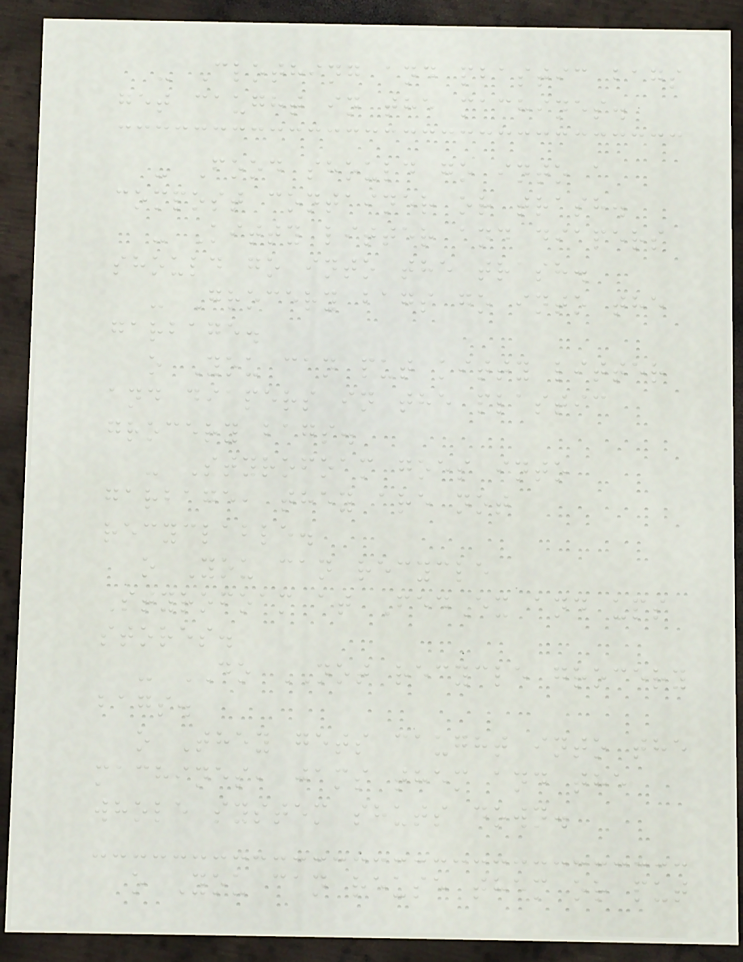- Clothing and plastic bags
get caught in the machines.
- Food should go into a
compost container or trash.
- Kitty litter and diapers
should go into the trash.
- Grocery bags go into the
garbage.
o You can put kitty litter
and diapers in the plastic
grocery bags.
- Styrofoam goes into
garbage, they are not
recyclable.
o You can recycle
Styrofoam at FedEx and ups
stores.
- DO NOT recycle grocery
bags.
o They gets caught into the
machines, jams them and the
whole system shuts down.
o You can reuse them or put
